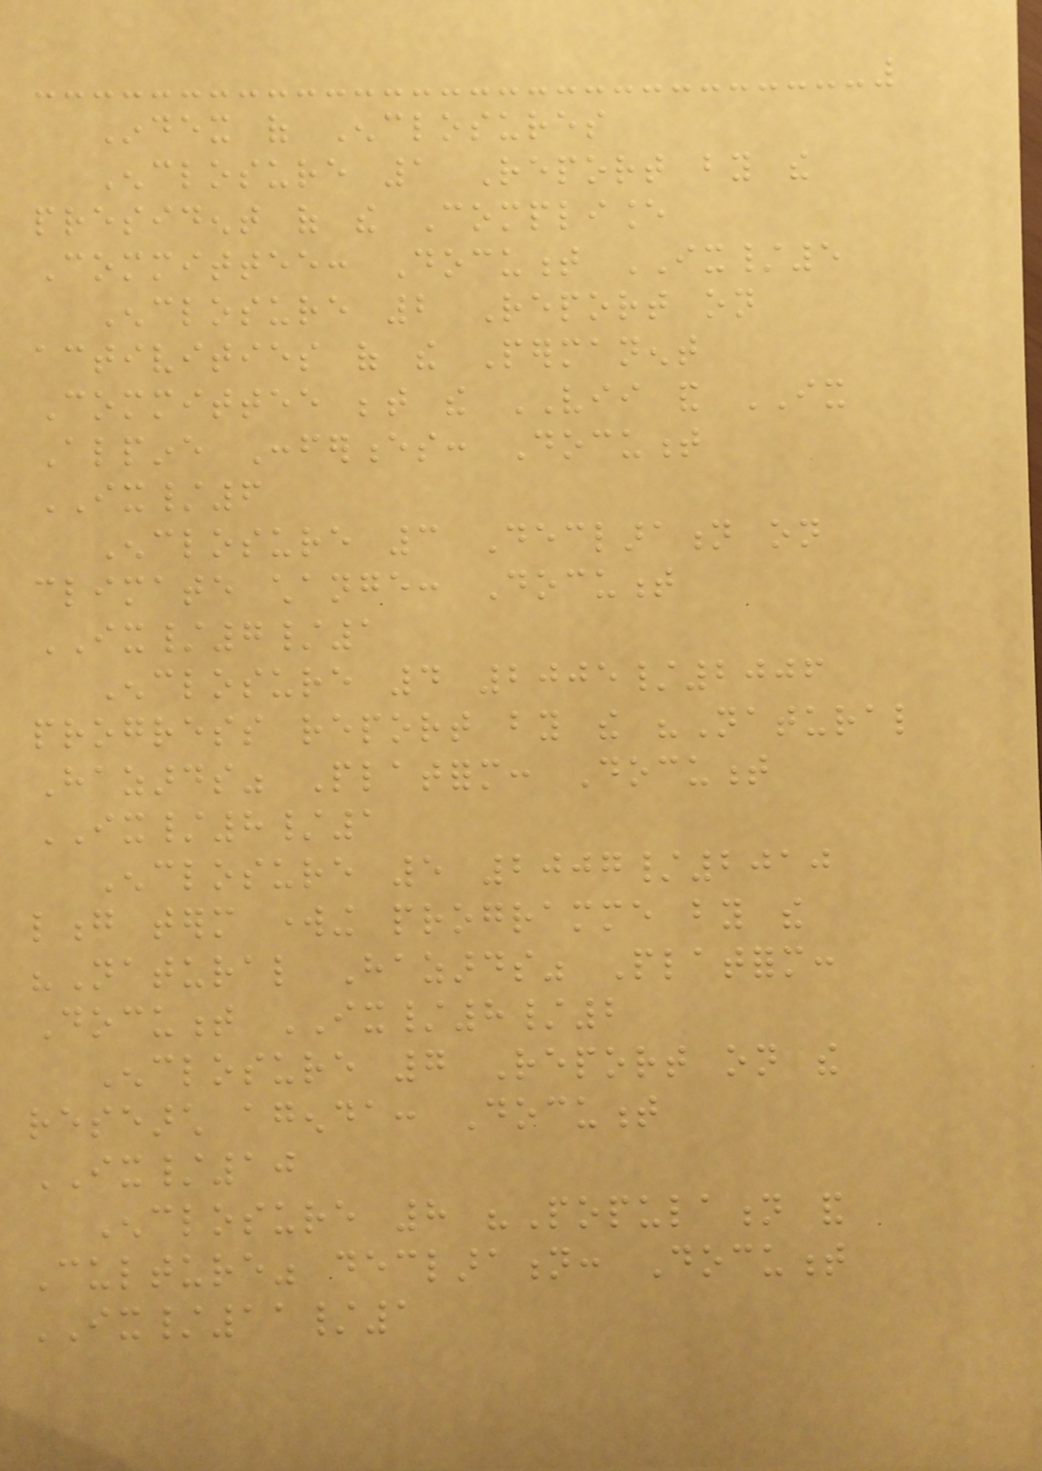Index of Enclosures
Enclosure 1 Report by the
president of the Compliance
Committee: Document IX/5
Enclosure 2 Report on
activities of the Permanent
Committee between the VII and IX
Alpine Conferences: Document
IX/6
Enclosure 3 Declaration on
climate change: Document
IX/7/1
Enclosure 4 2005/2006
progress report by the "Natural
Hazards" Platform: Document
IX/8/1
Enclosure 5 2007/2010
long term working programme by the
"Natural Hazards" Platform:
Document IX/8/2
Enclosure 7 Report on the
research agenda: Document
IX/10
Enclosure 8 "Population and
Culture" declaration: Document
IX/11/1
